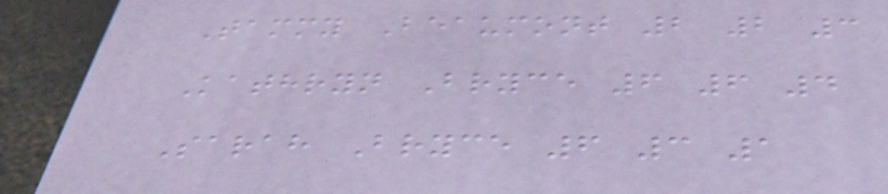Tammy Beaumont 2 2 3
Kathryn Bryce 6 6 4
Sarah Bryce 6 3 1
